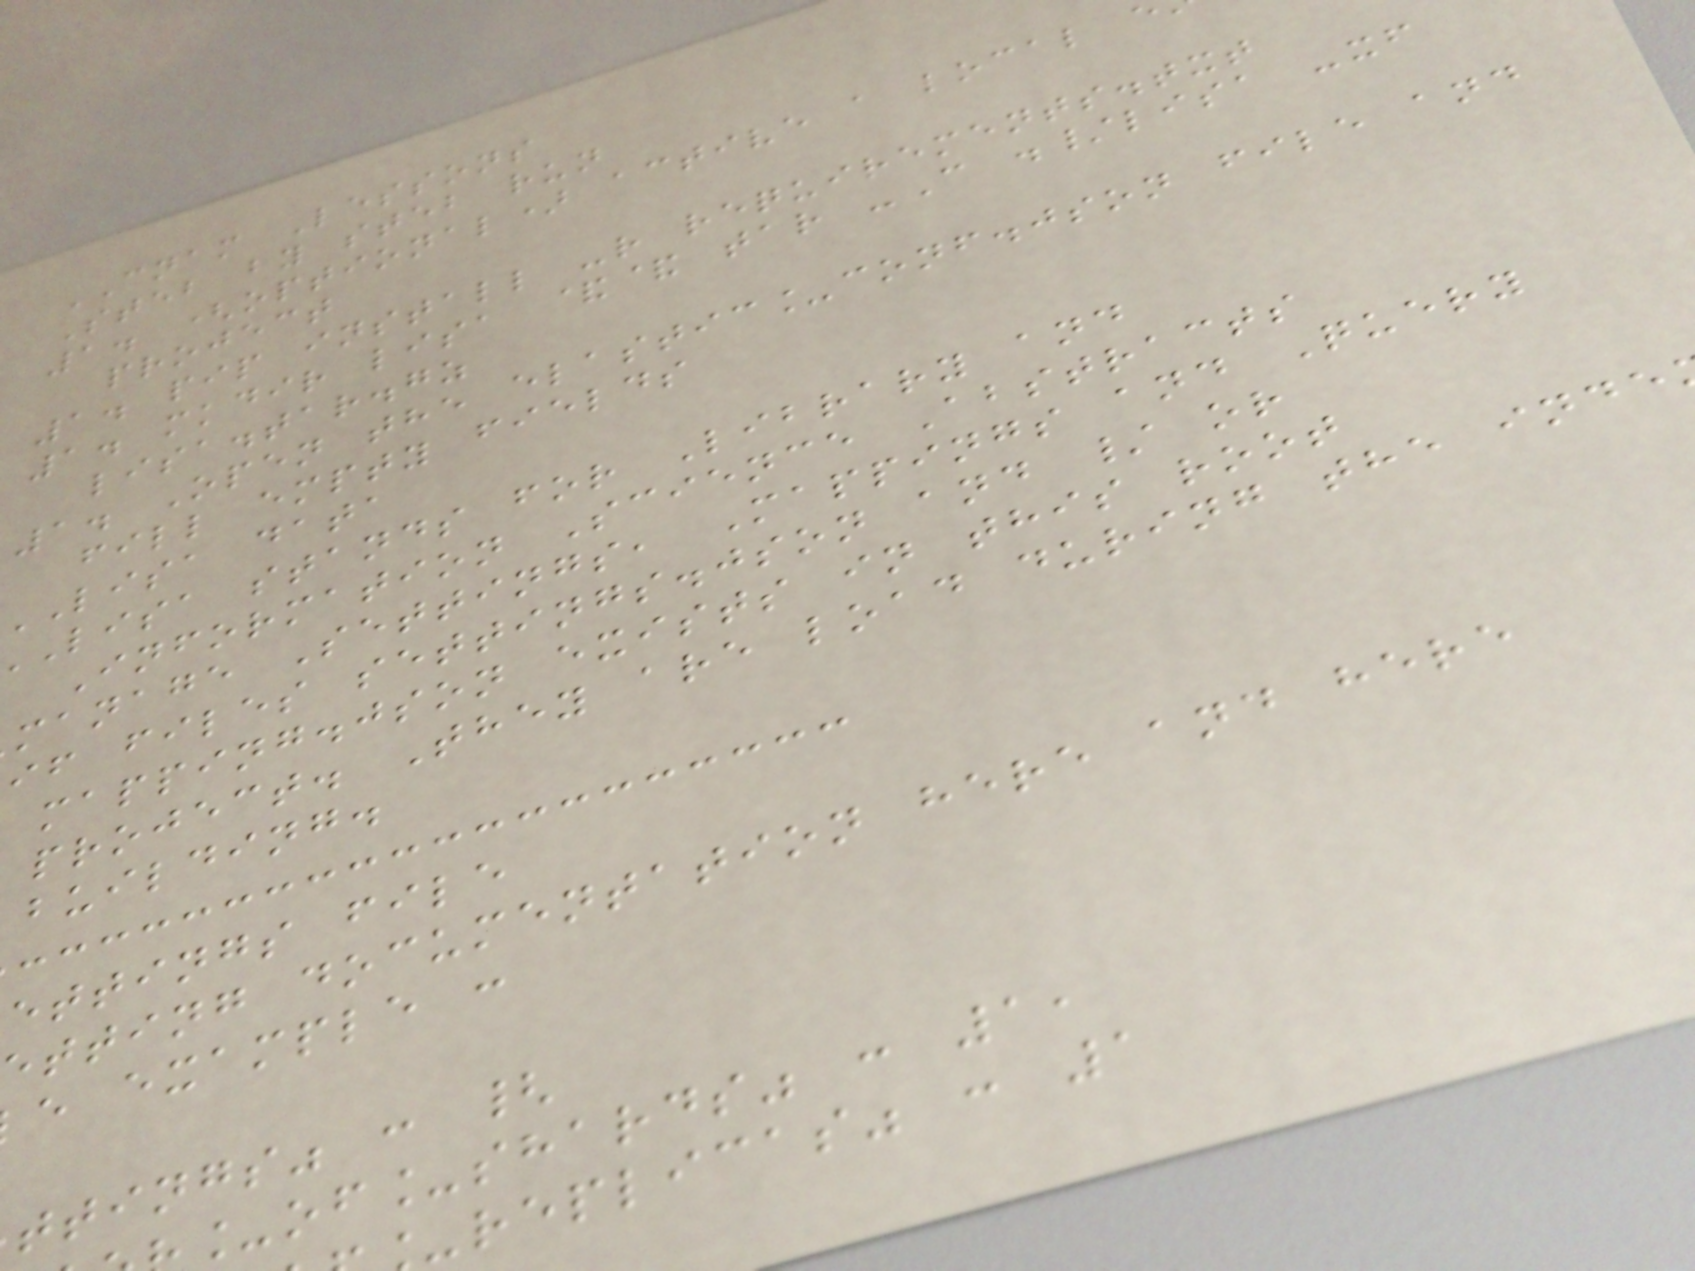CNAM Lessons
Steb by steb run
1. (optional) active a local
project
1. pip install -r requirements.txt
1. mkdir lisa && tar -C ./lisa -xf
lisa.tar.gz
1. Open the elastic_conf.json file and
fill empty fields
LISA data
lisa stands for Library and
Information Science Abstracts
manage Settings, Mappings and Query
if files settings.json and / or
mapping.json exists in this root
project. They are load during the inde
building.
ettings file
tting documentation here and here
e example :
ttings" : {
_of_shards" : 1,
replicas" : 1
